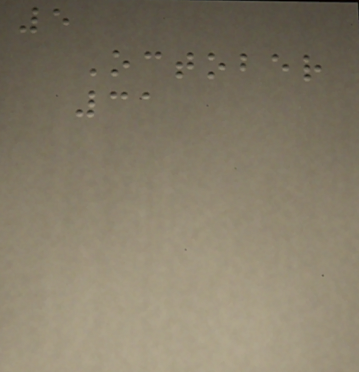5
October
31
